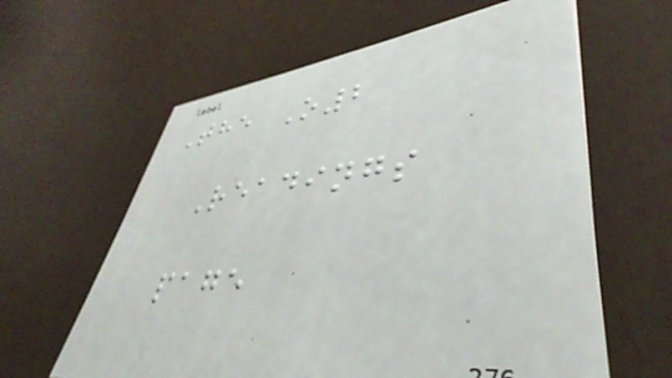The O2
Readings
page
